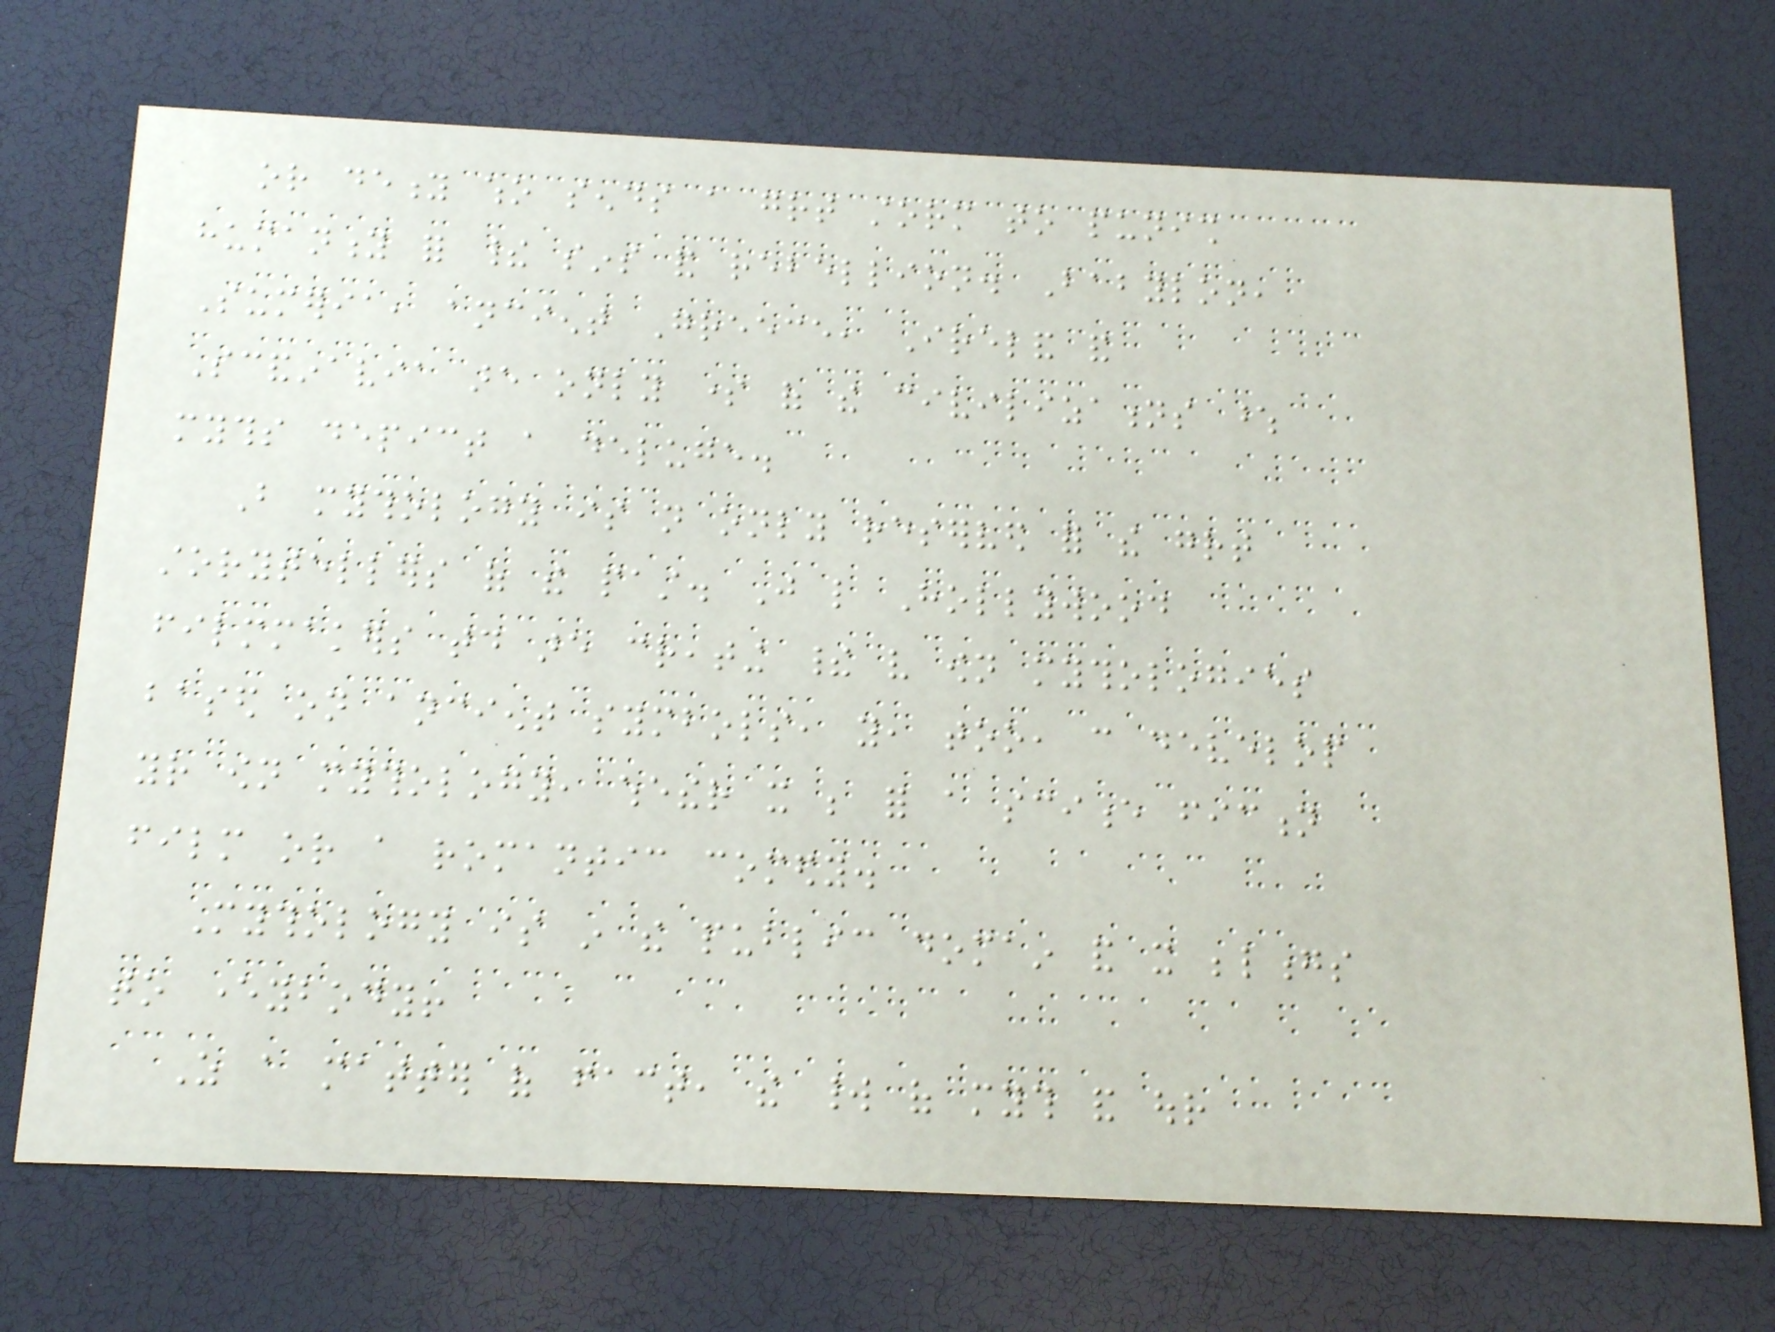or deity who sends a great storm to punish
humanity for their sins and rebellion. Babylon,
Sumeria, ancient Greece, Ireland and
Scandinavia are only some of the civilizations whose
myths depict a deluge.
But mythology is not only reserved for the great
storytellers of the past. Just like Hollywood
filmmakers today are creating their very own mythologies
based on ancient symbols, you, too, can develop
your own mythology, whether it be for a science fiction
film or a romantic comedy.
Mythology is in the public domain and it belongs
to everybody!
As a matter of fact, the world of myth and our
